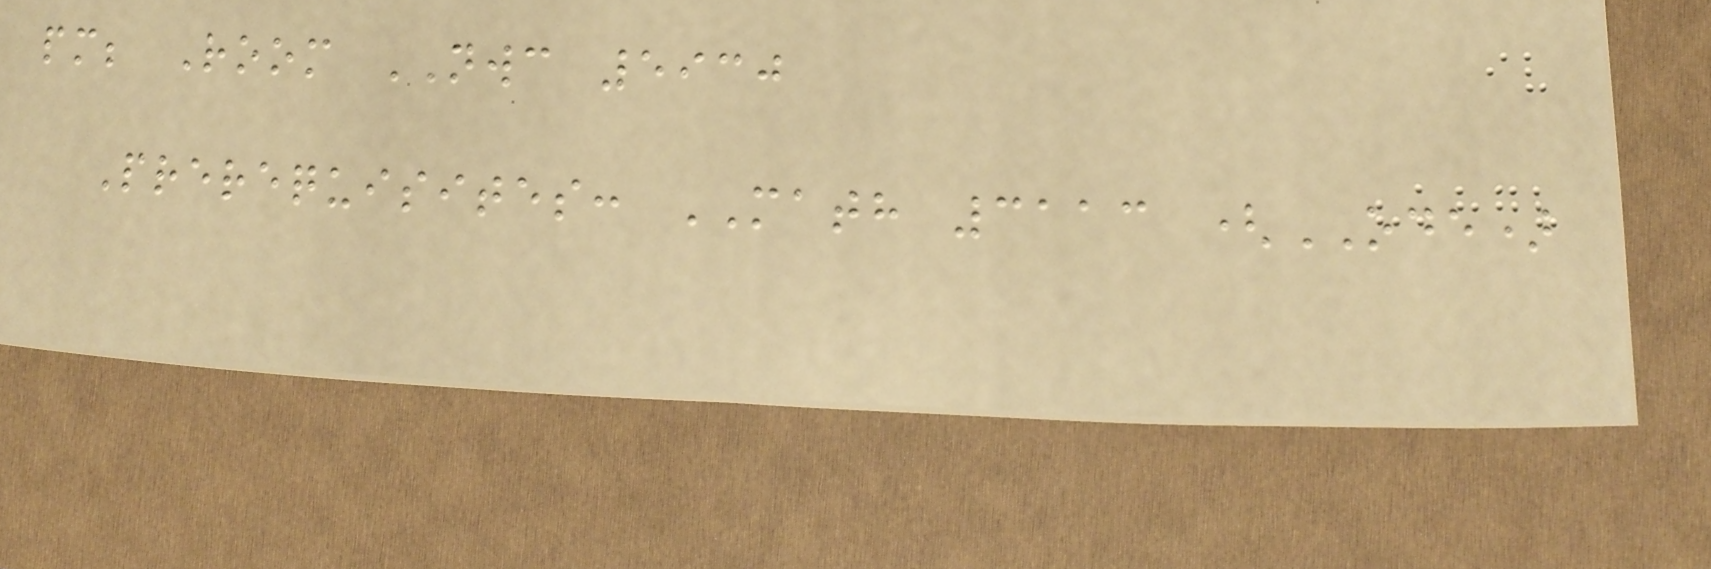pm; Room NWC 5930
Prerequisites: MATH 3113 (ODE)
